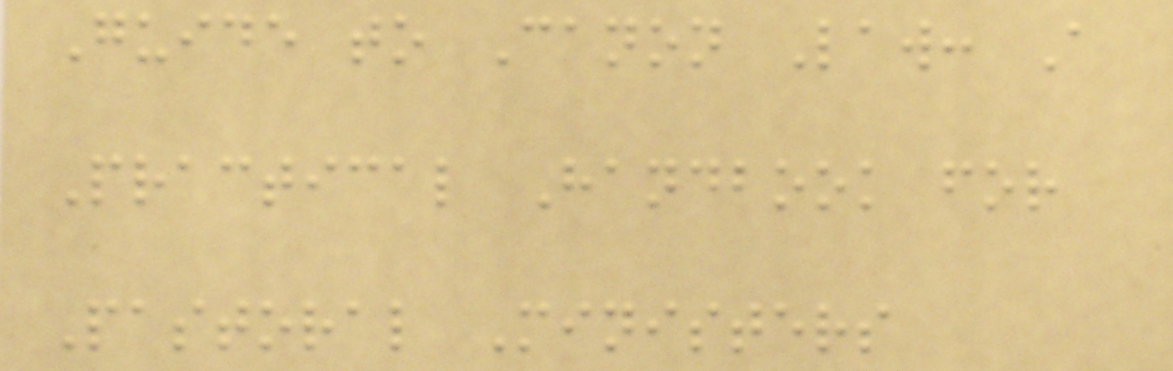Guide to Canon Law: A
Practical Handbook for
Pastoral Ministers
